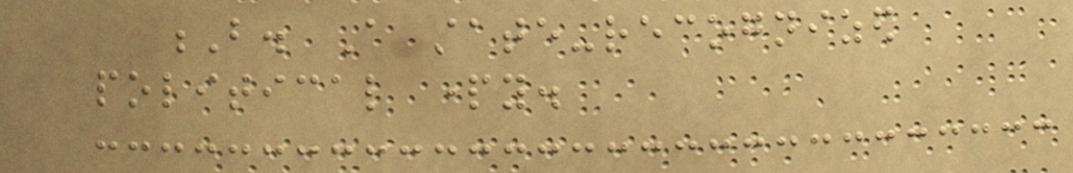B. A state-recognized
political party.
